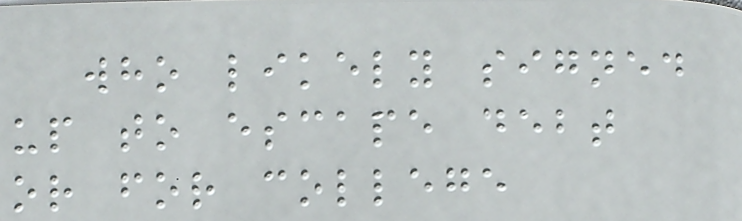who likely signed
up to escape debt
or for college
